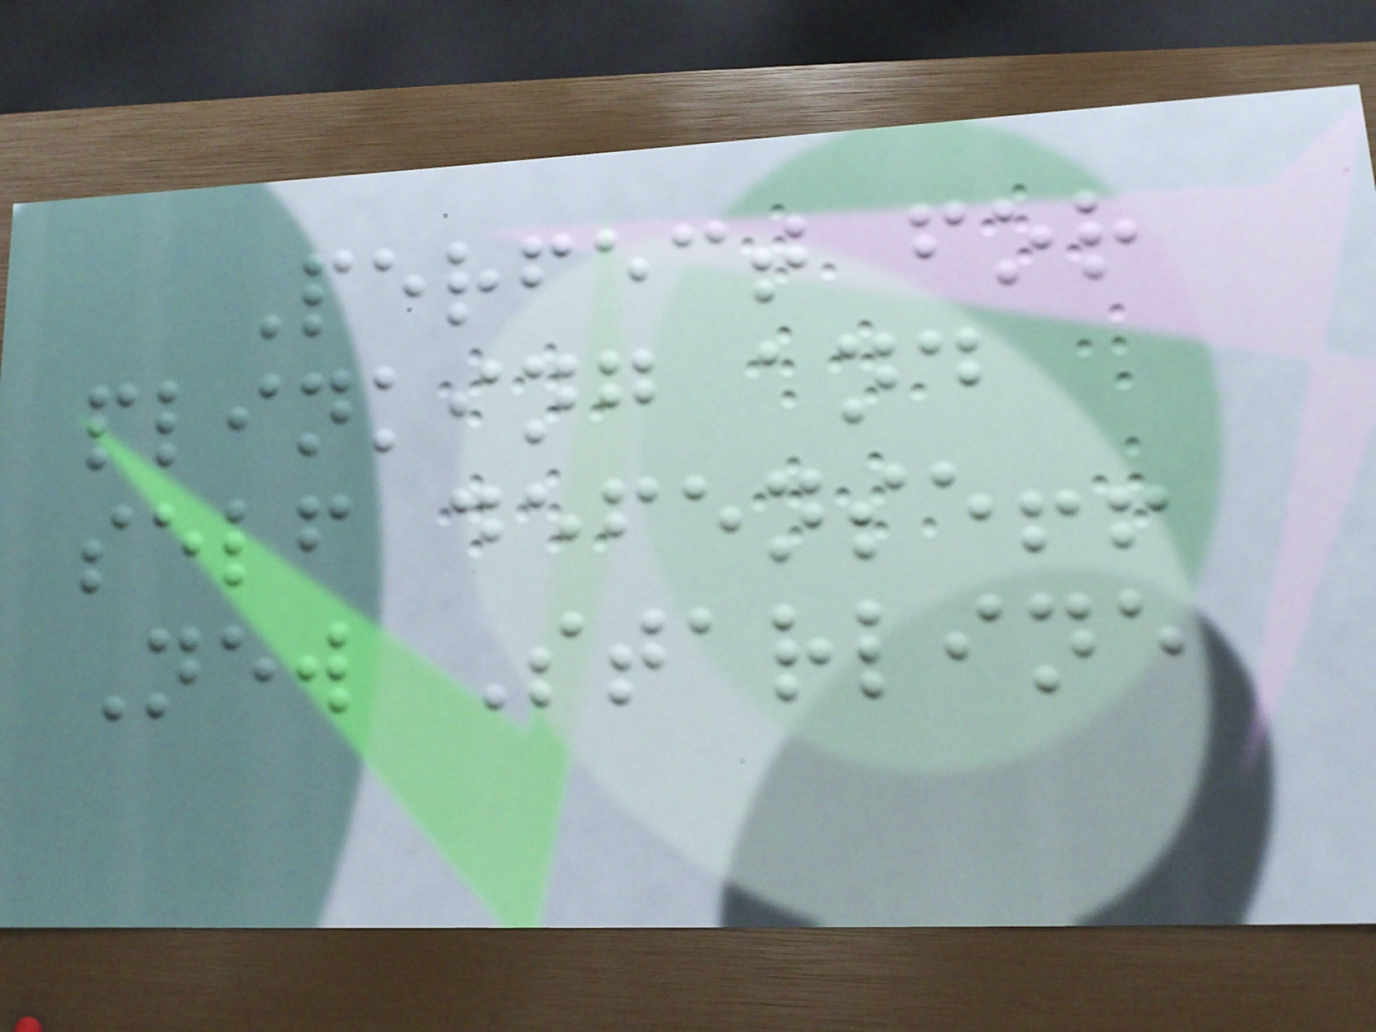Perfect for
plinking and
self defense!!
New Starline
